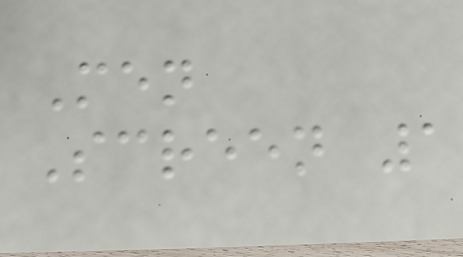Men
Screen 1
